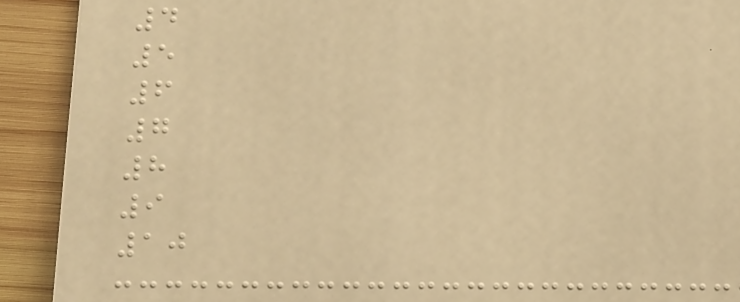4
5
6
7
8
9
10
